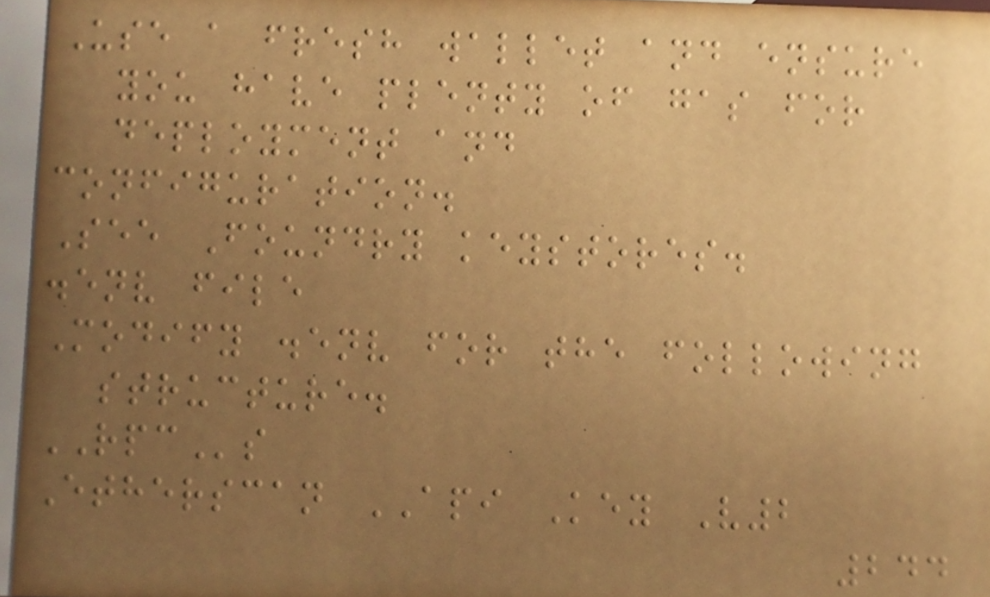Use a fresh wallet and ensure
you have plenty of gas for
deployment and
configuration.
See Foundry keystores.
.env file
Modify .env for the following
structure.
RPCs
Etherscan API Key V2
244
